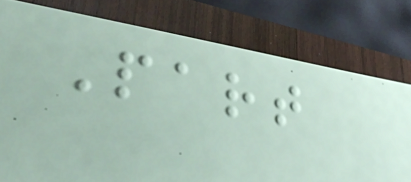Part
